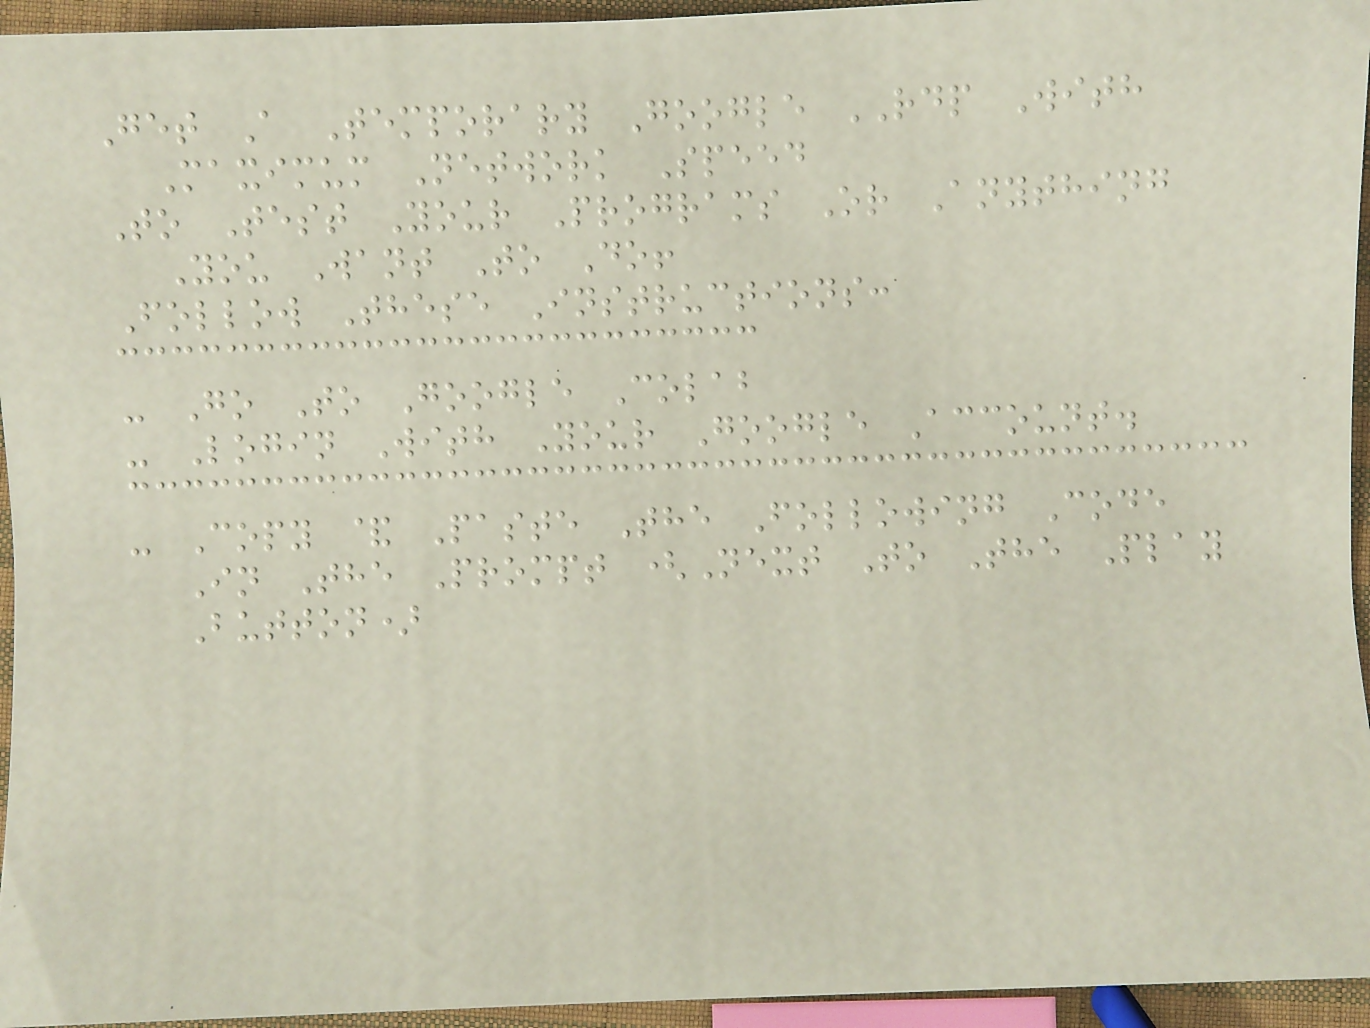Get A Temporary Google RDP With
Maximum Network Speed
To Test Your Programs Or Anything
You Want To Do!
Follow These Instructions:
- Go To Google Colab
- Login With Your Google Account.
- Copy & Paste The Following Code
In The Prompt (Next To The Play
Button)
